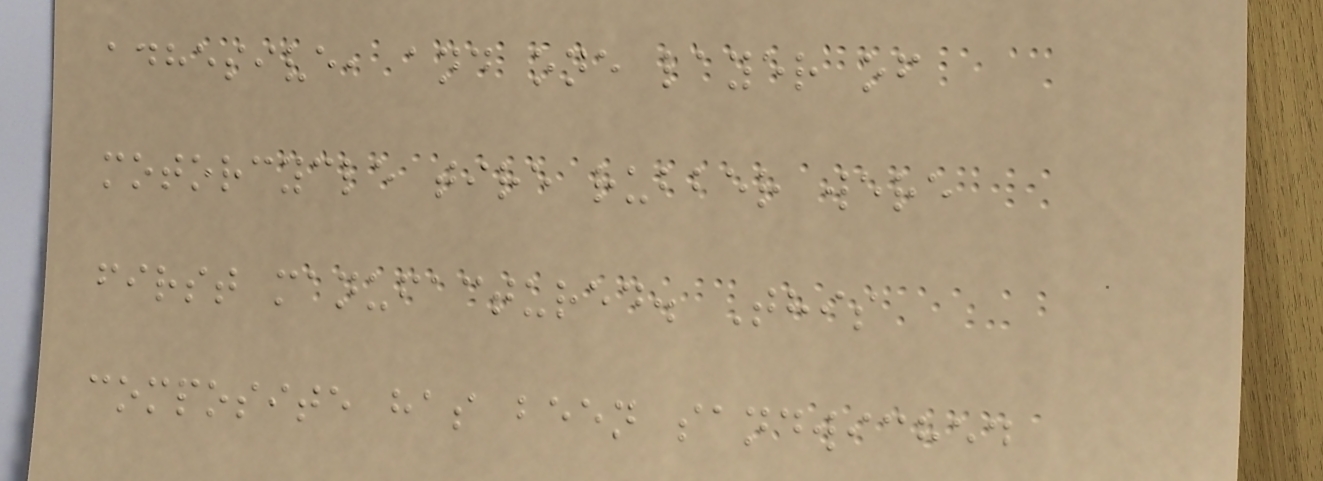adhesive, and one layer of
motorcycle tire rubber were
first manufactured. This
composite has been sandwiched
